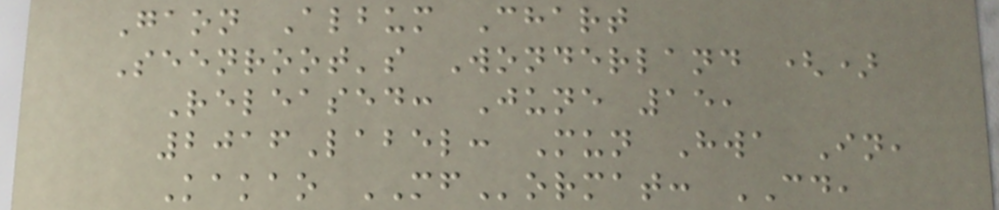Gaon Album Chart
Seenroot's Wonderland ()
Released: June 15,
2016Label: Mun Hwa In,
Kakao MFormat: CD,
